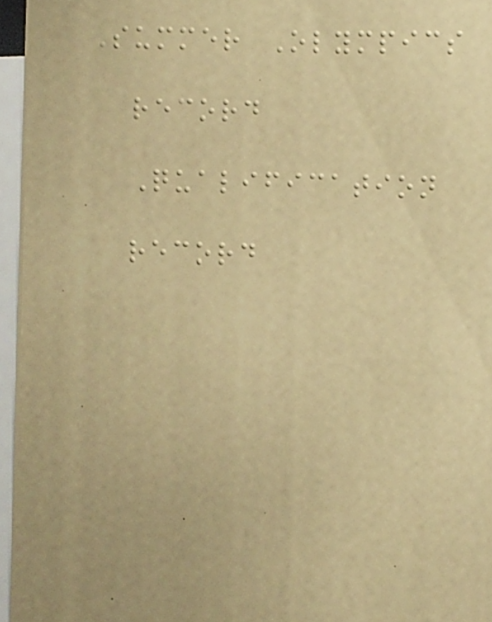Summer Olympics
record
Qualification
record
